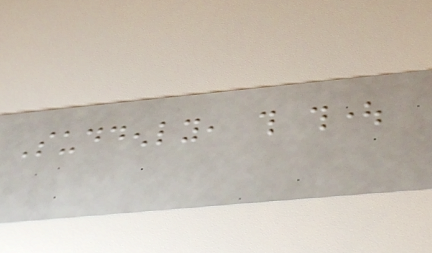Suddenly, this thought
